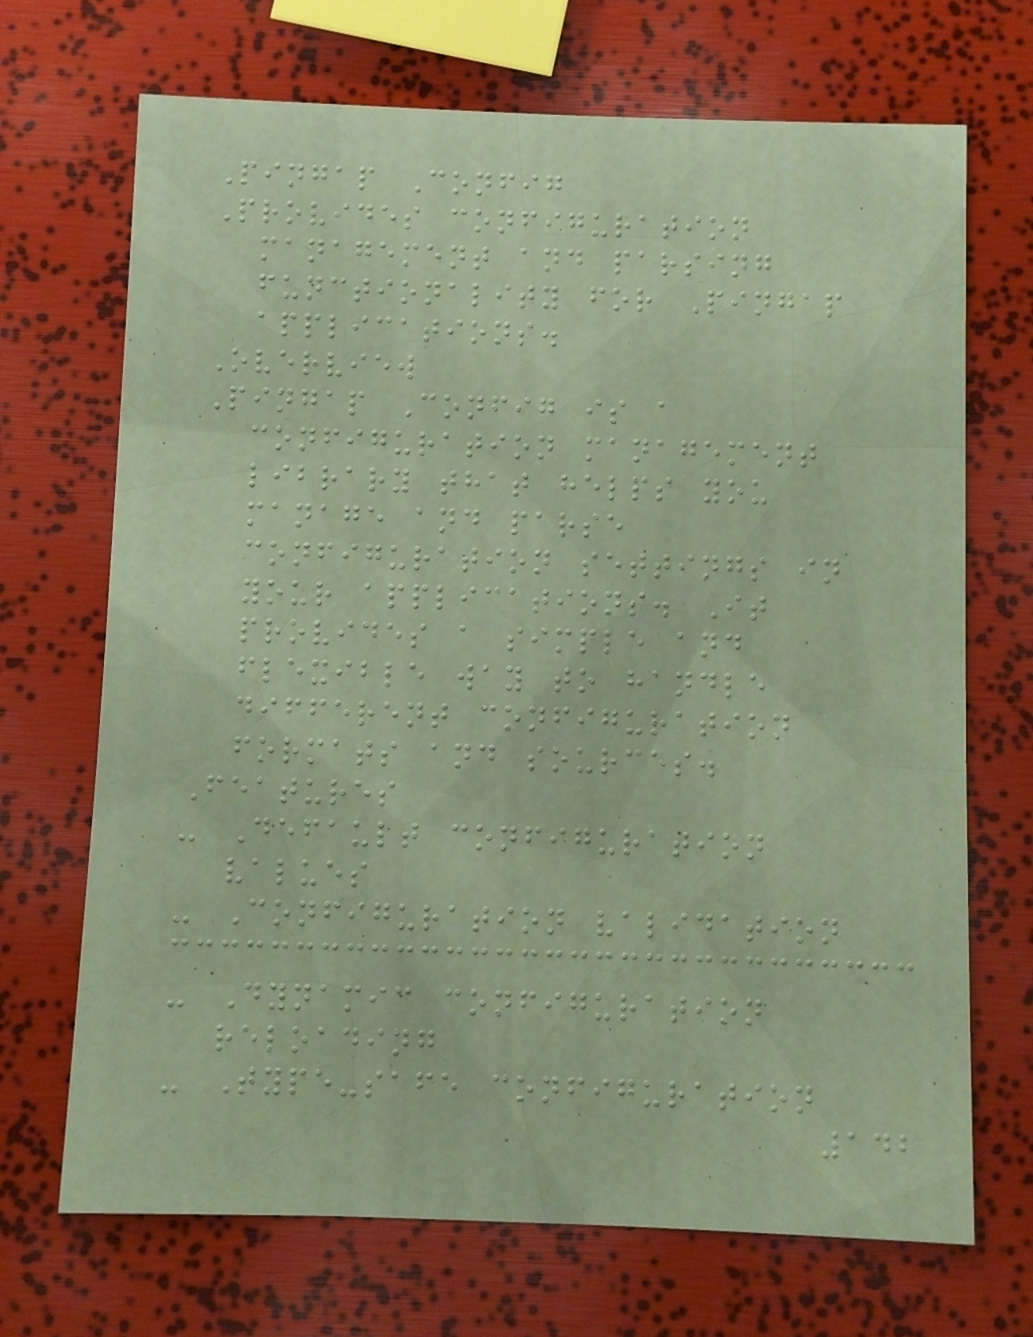Pingap Config
Provides configuration
management and parsing
functionality for Pingap
applications.
Overview
Pingap Config is a
configuration management
library that helps you
manage and parse
configuration settings in
your applications. It
provides a simple and
flexible way to handle
different configuration
formats and sources.
Features
- Default configuration
values
- Configuration validation
- Dynamic configuration
reloading
- Type-safe configuration
142
